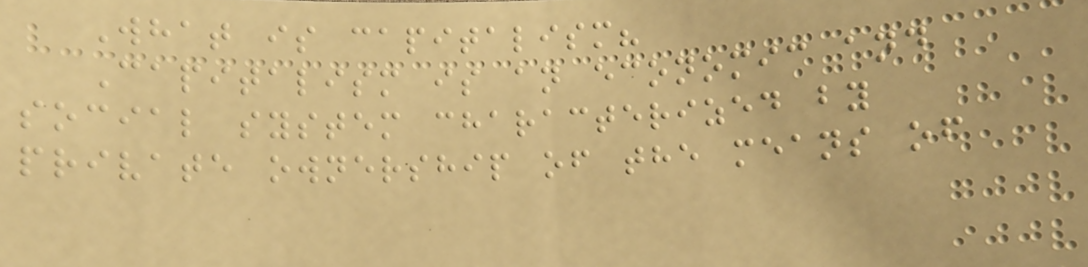What is capitalism?
Capitalism is an economic and
social system characterized by
private ownership of the means of
